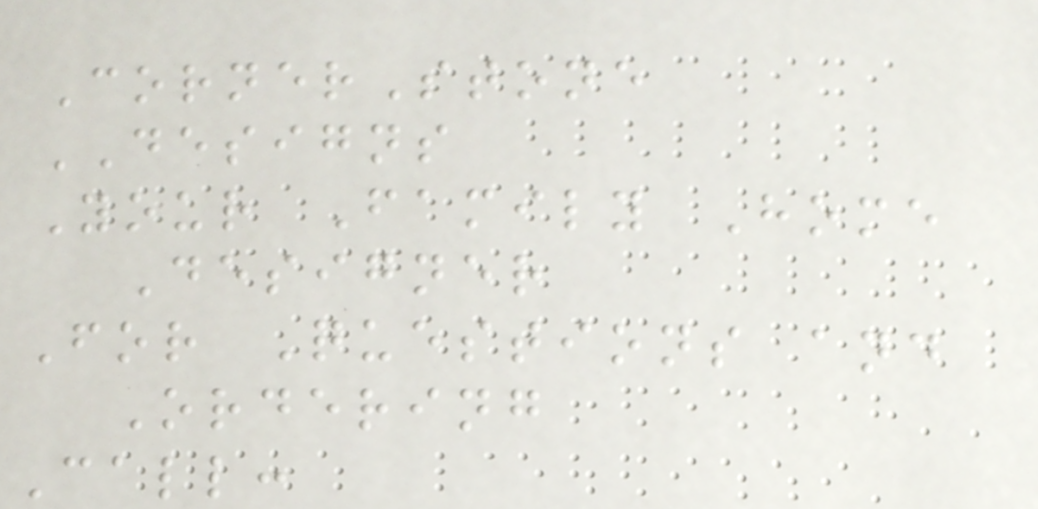CornerStone
DESIGNS
Your Family Home
Designer
For Questions and
Ordering
Call:
